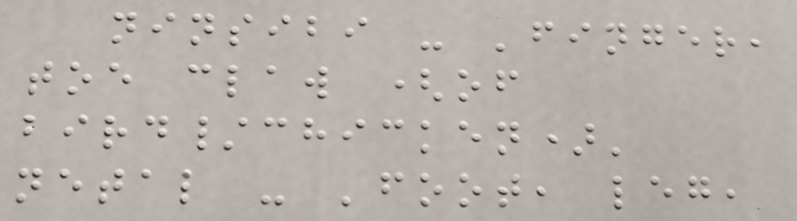ninsibi - 'finger,
toe claw (of
bird/chicken)'
netal - 'foot, leg,
